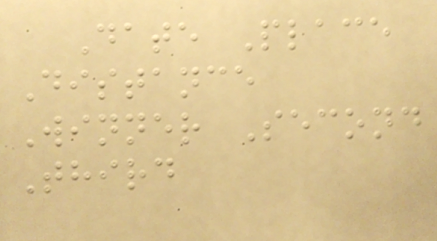Date Place
Distance
Winner Second
Third
